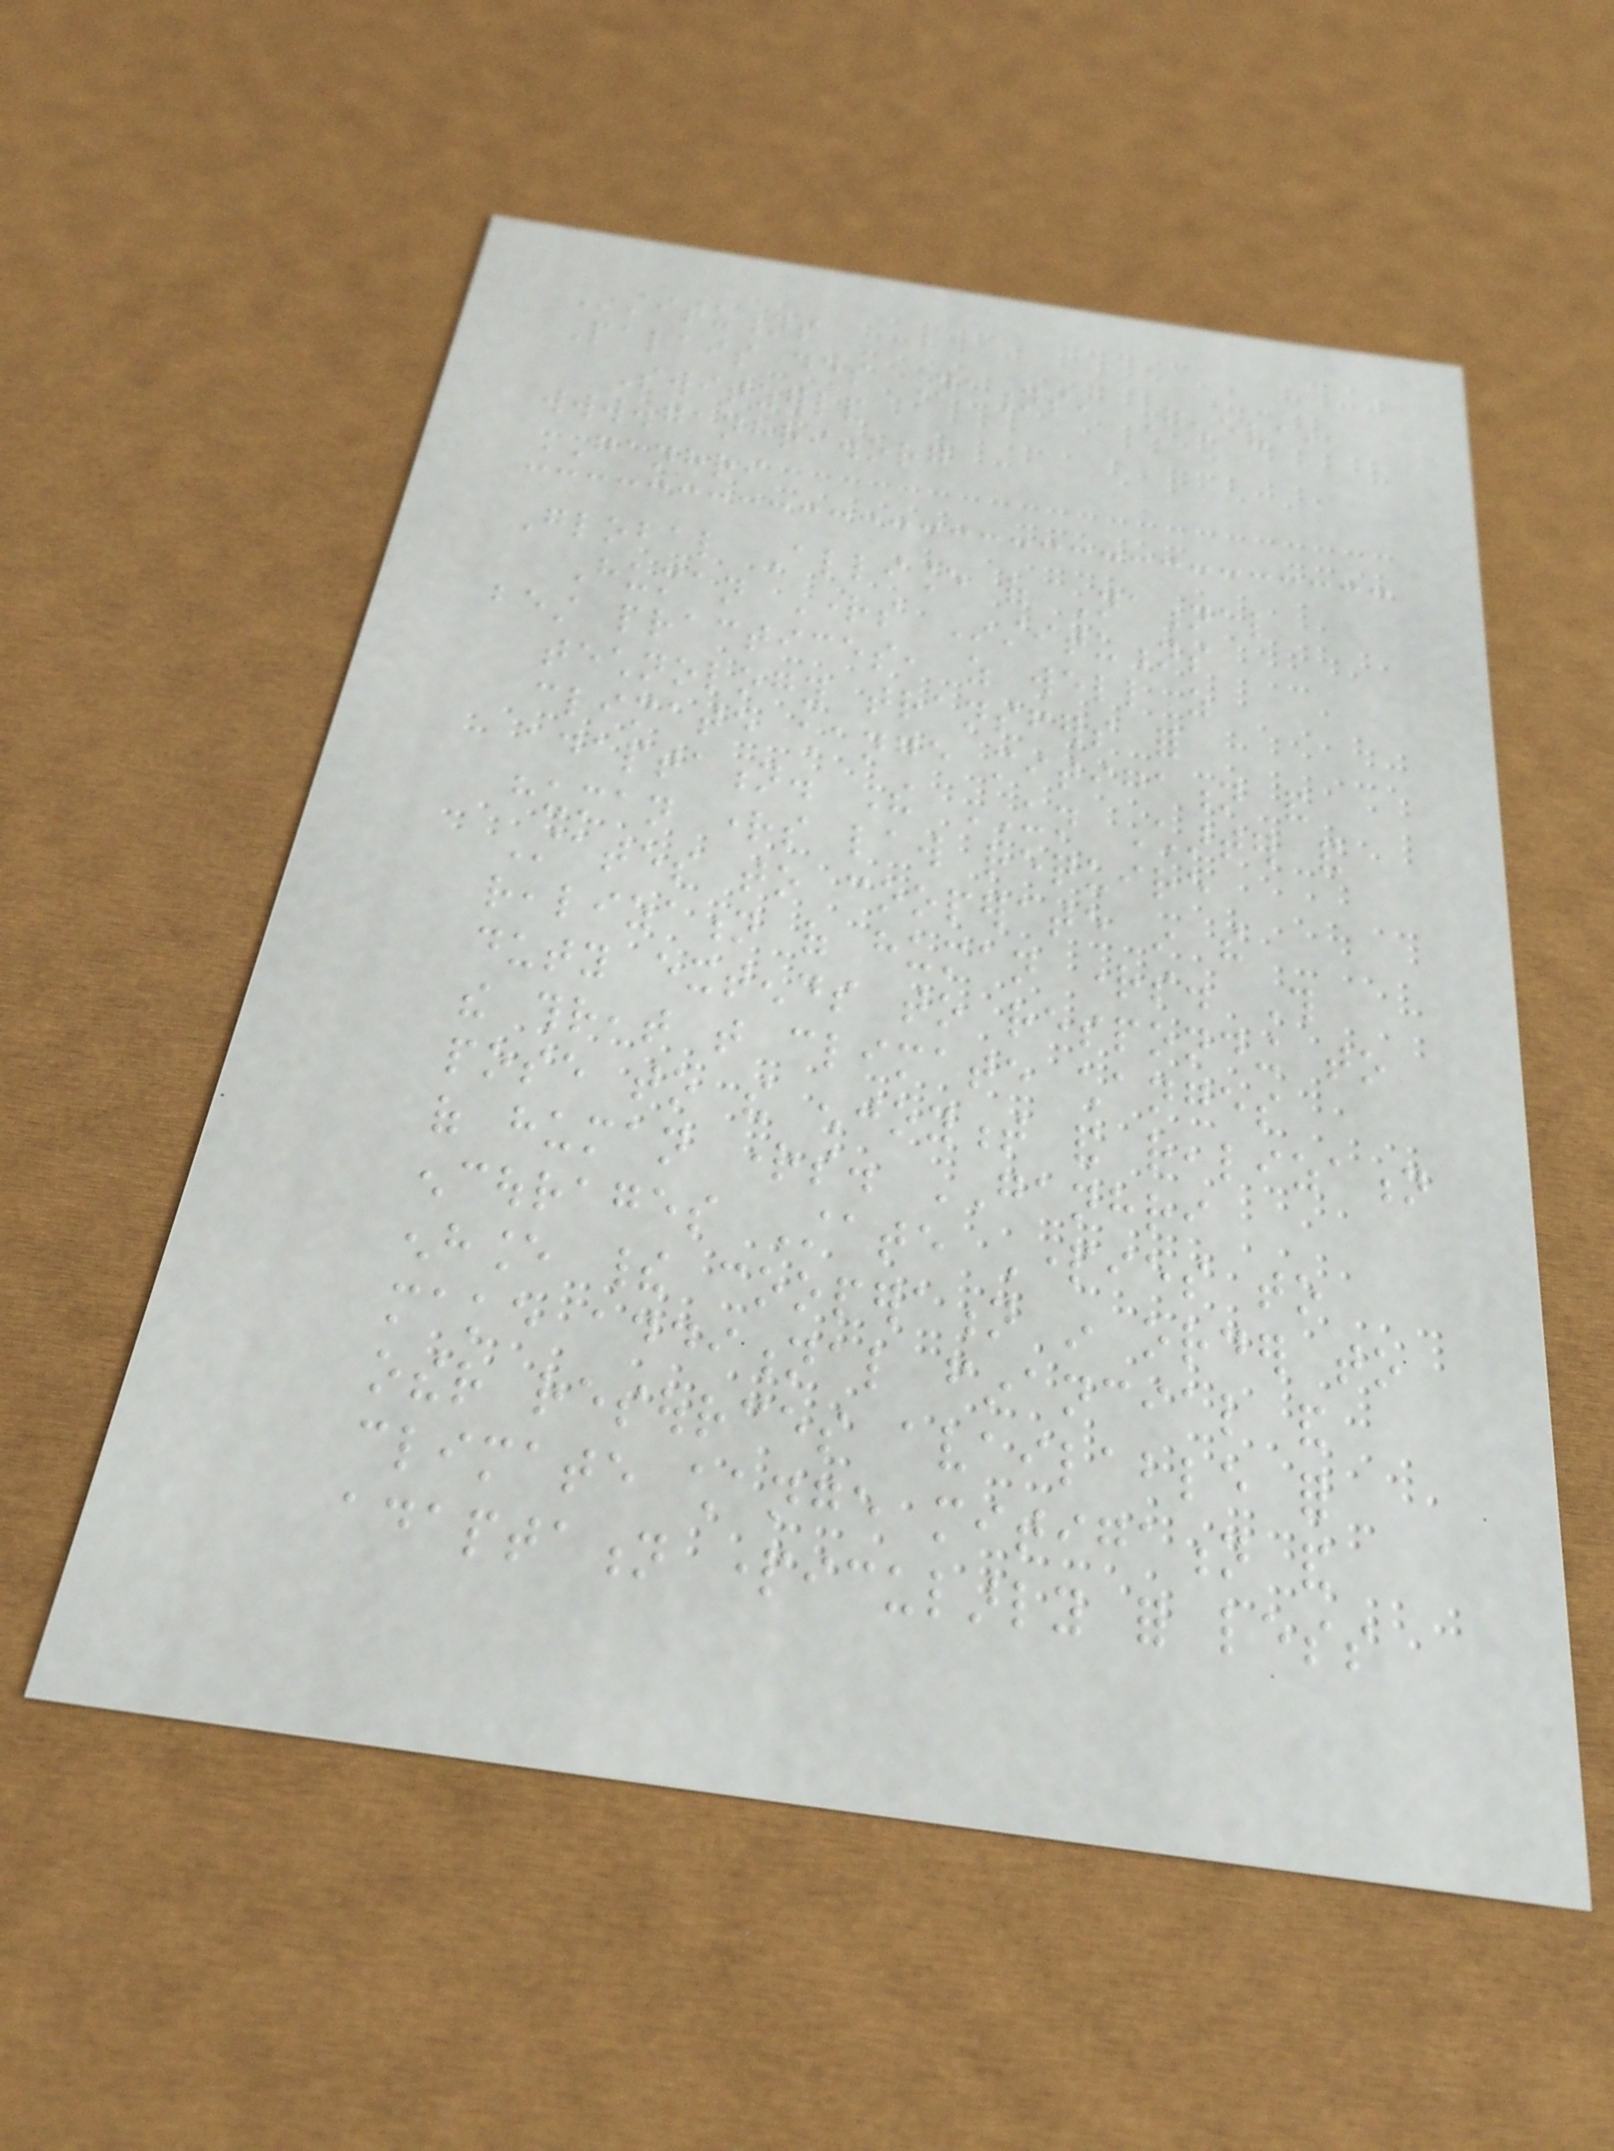Institutions
Palais des Nations, Geneva,
Switzerland
www.ganhri.org
GANHRI
Global Alliance of National
Human Rights Institutions
best practices, as well as
technology transfers for
climate change mitigation and
adaptation. The UN Charter and
human rights law require
States to cooperate in the
realization of human rights. This
duty extends to responding to
the threat that climate changes
pose to the enjoyment and realization
of human rights. GANHRI
encourages State Parties to
enhance their cooperation in order to
make additional financial and
other resources available for
climate change mitigation and
adaptation particularly for less
